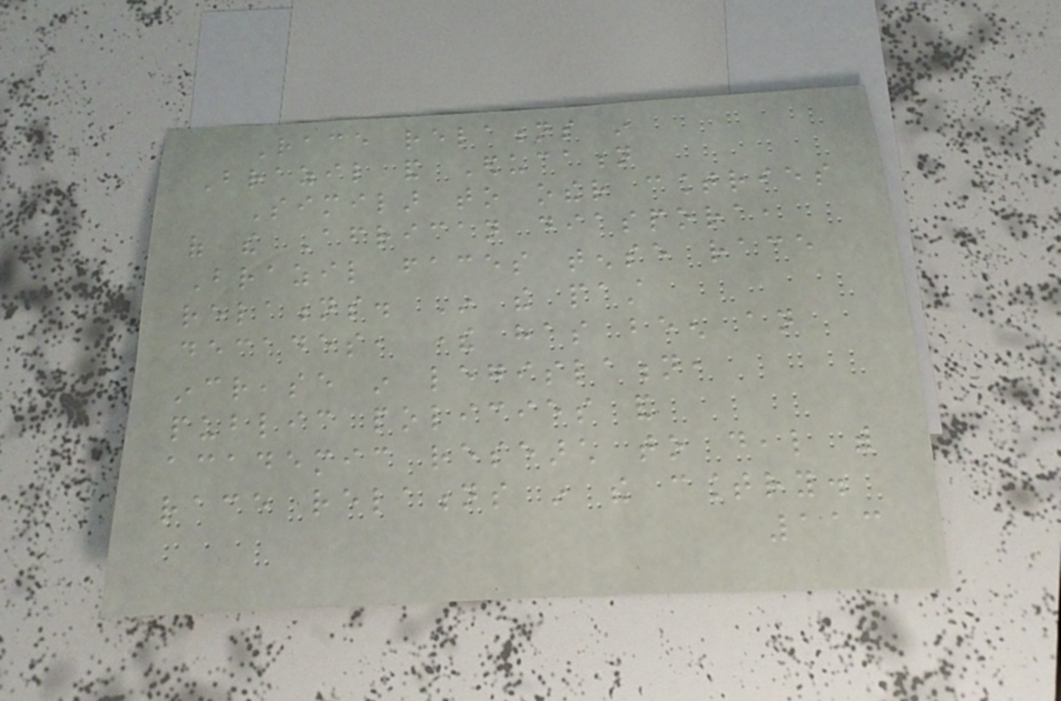Race relations in
Brazil and Education
Similar to other countries
of the African diaspora,
Brazil faces tense race
relations. In the past
decades, there has been an
increase in legislation,
public policies and
academic research to deal with
race relations in the country.
113
